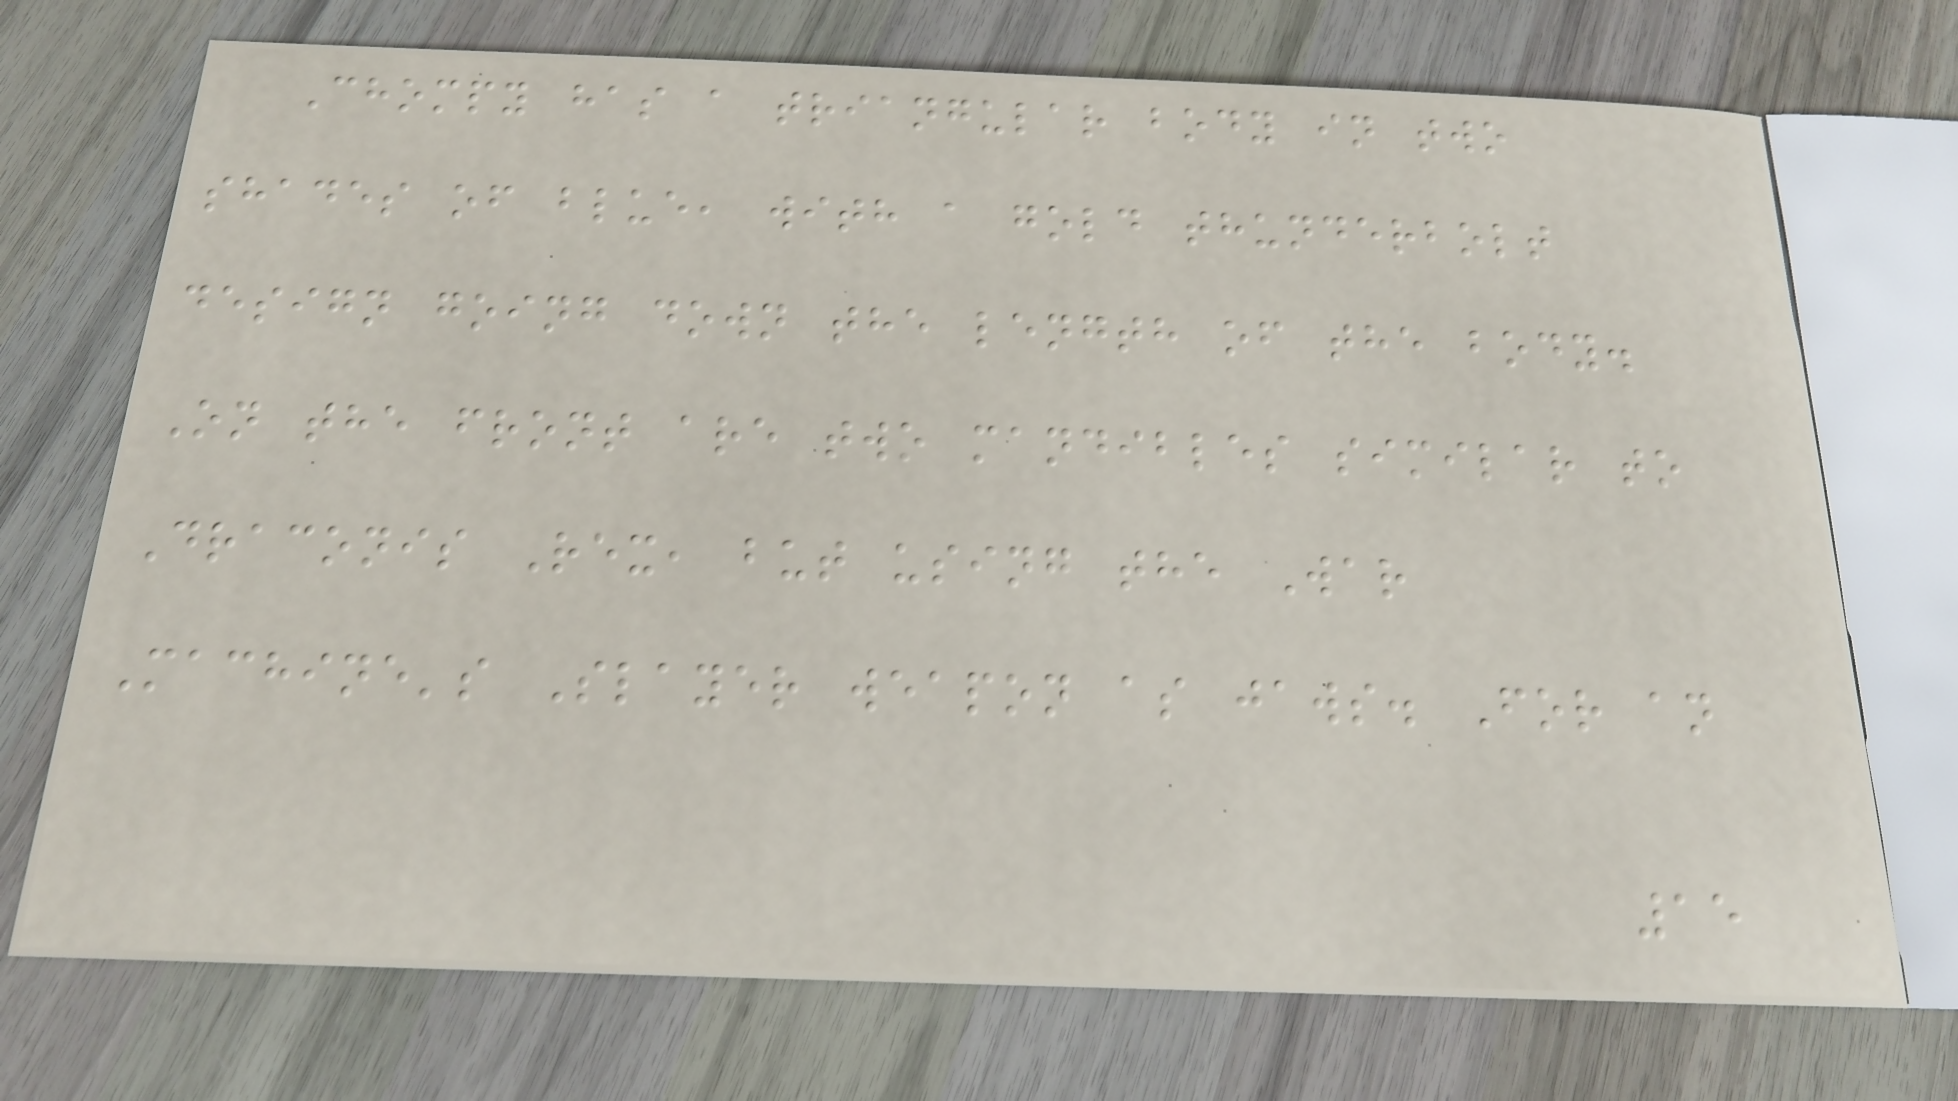Chompy has a triangular body in two
shades of blue, with a gold thunderbolt
design going down the length of the body.
On the front are two mandibles similar to
Draconis Rex, but using the War
Machine's Slayer weapon as jaws. For an
15
